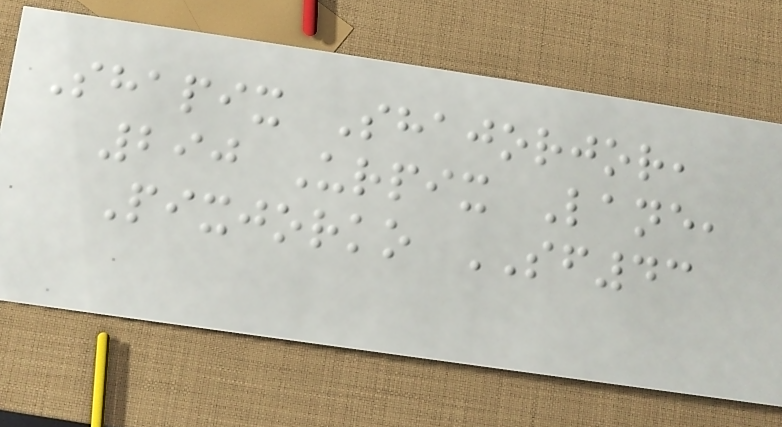Shapix Shajorjor,
290 Urpix Lane,
Pixjorko SF43
